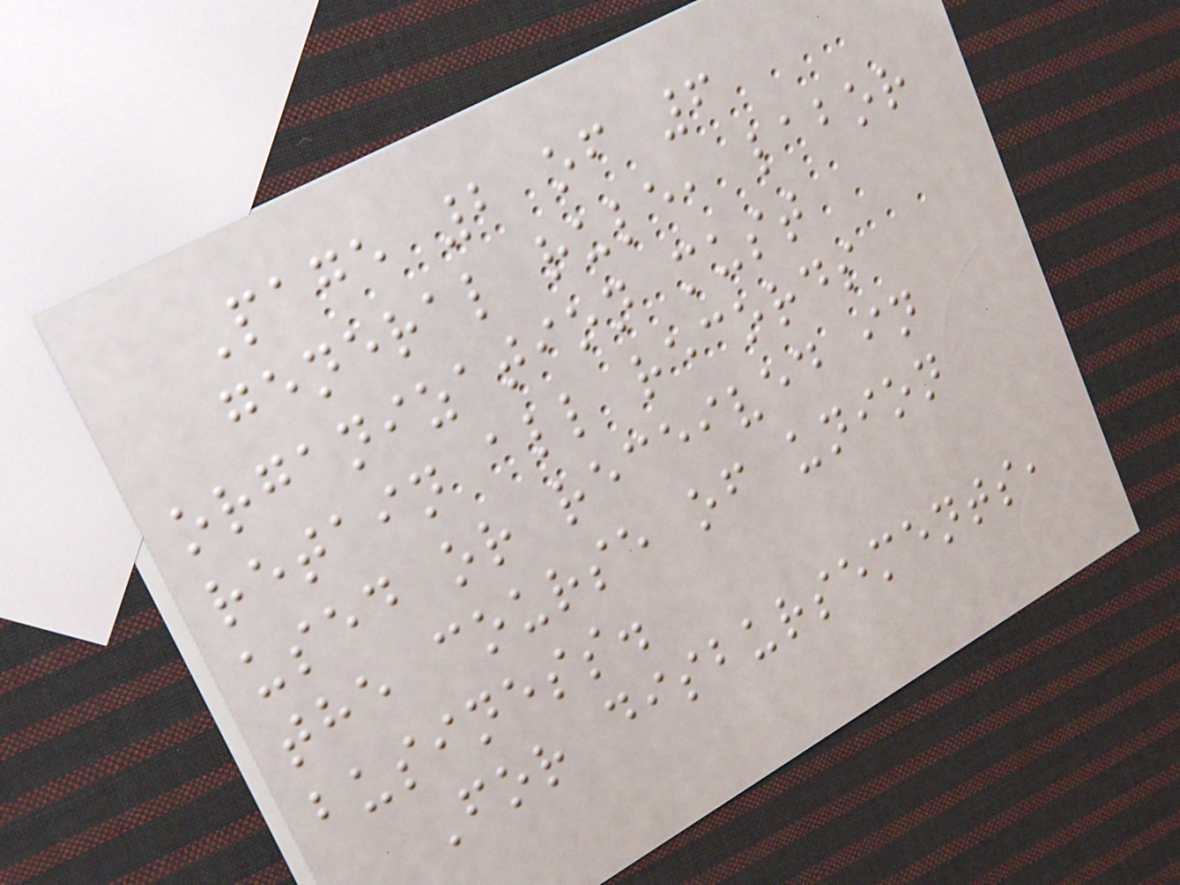Page 2 of 6
general rule, labor
organization must
retain all records
used or received in
the course of union
business.
For disbursements,
